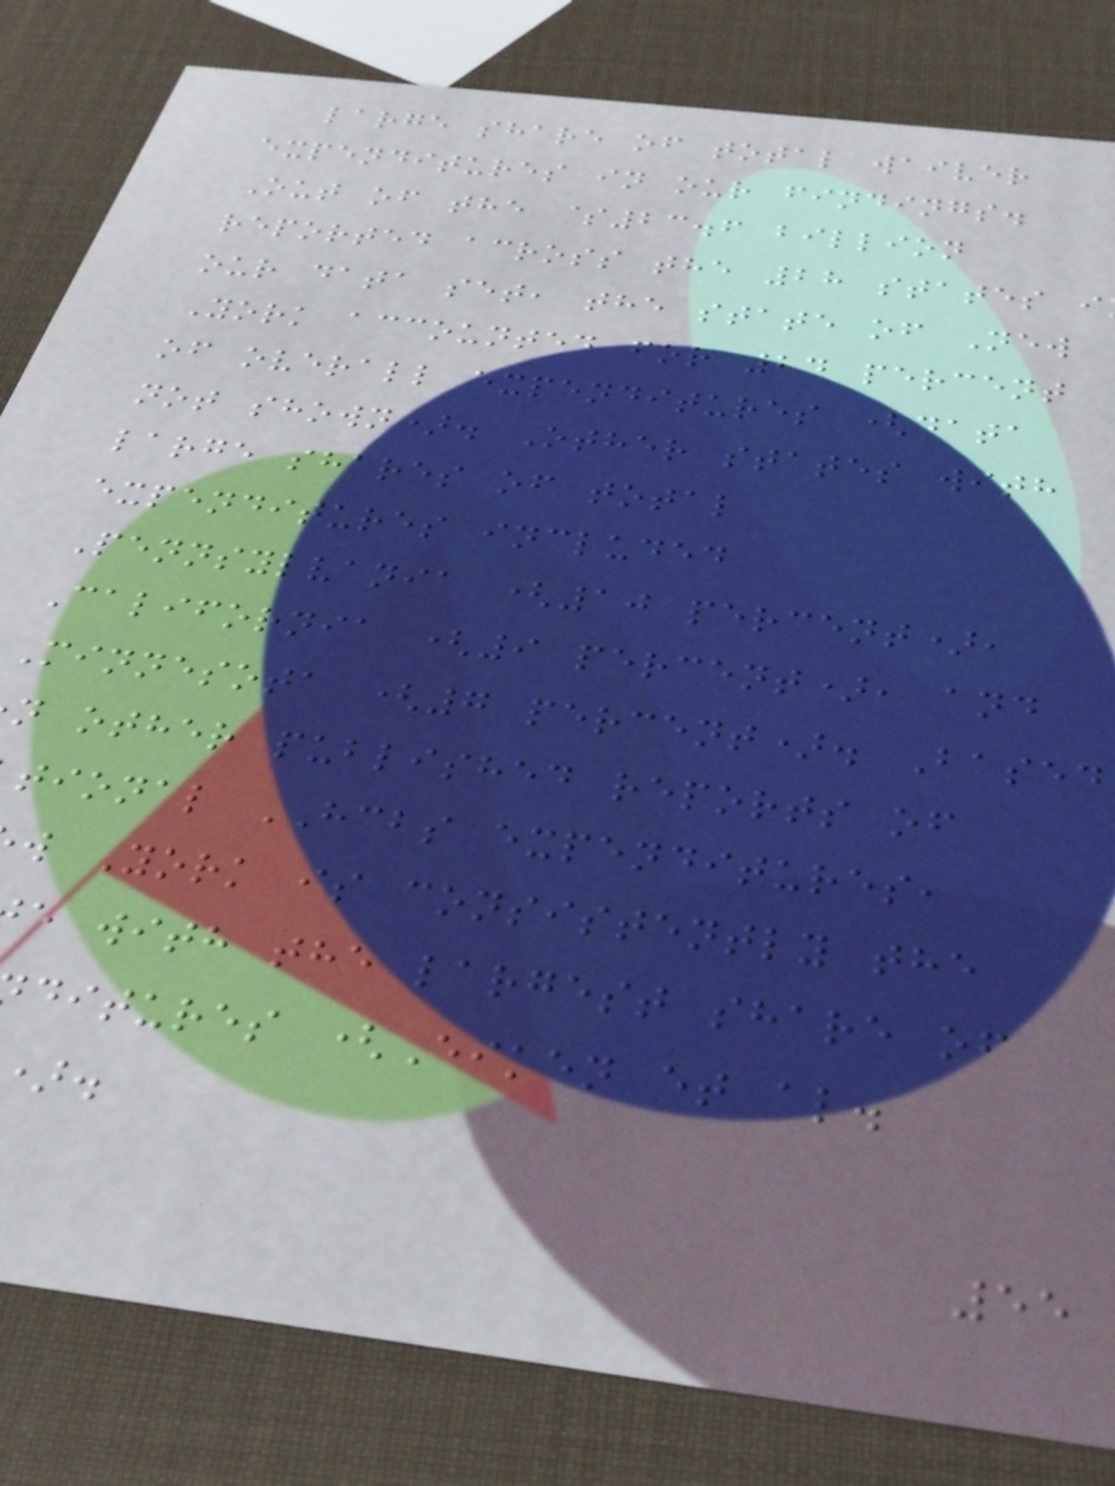large share of total waiver
expenditures in our findings.
Out of the $23.6 billion
reported across the 28 states i
our data set, the state of New
York accounted for 24 percent
of overall expenditures (data
not shown). Other states with
large shares of total
expenditures included
Pennsylvania (10 percent),
California (9 percent), and
Minnesota (7 percent). Based
n other published reports of
tional HCBS expenditures,
w York is consistently the
e with the largest share of
ditures (Eiken et al.
55
